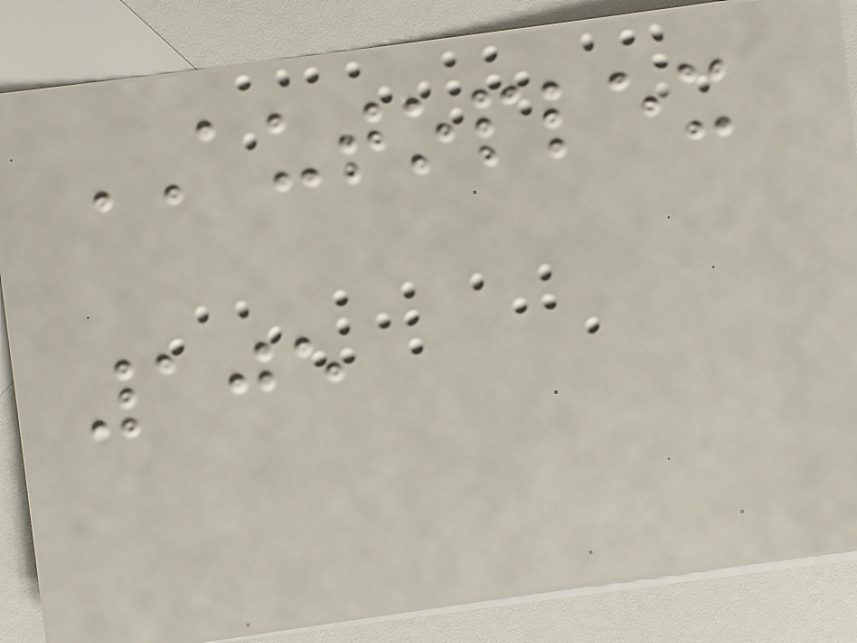AUTOPLEX
105
